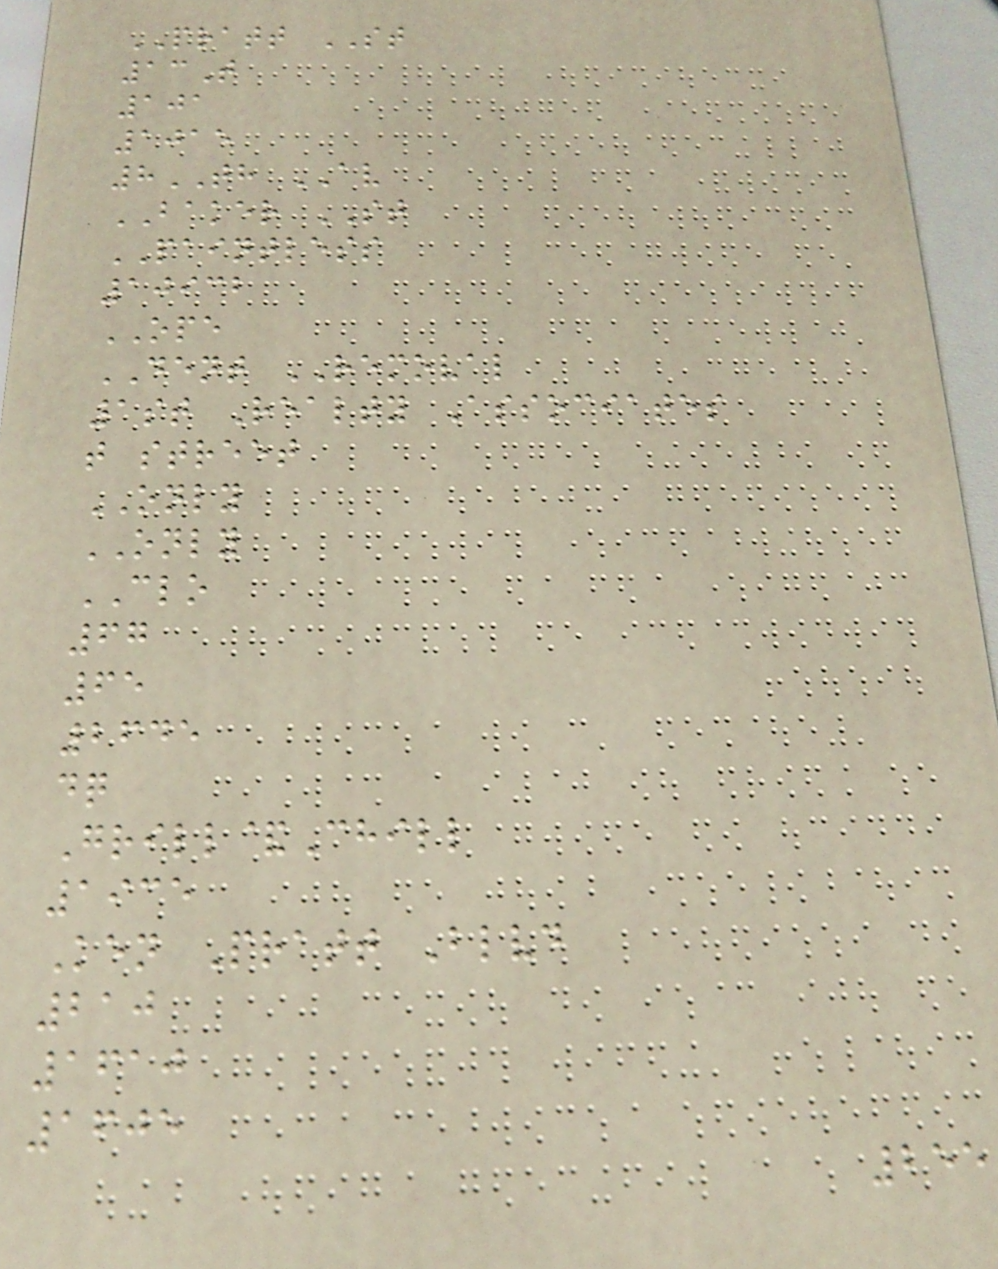PRATT ST
13T
101
1015
8TH AV
BAKER ST
PAINTLESS
10932
OPE
DENT REMOVAL
1st Realty Associates
t street
ONLY
ONLY
CLO
67
65
2645
dq
Grill&Chill
1935
Ken Pratt Blvd
210
1610
1605
255
